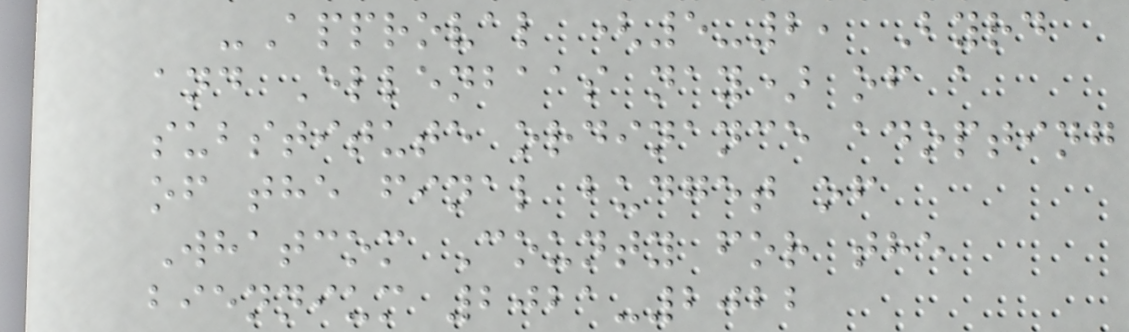-Approval (5-2, Byrd
and Ellenbaas nay) of a
substitute ordinance adopting
of the final budget of
Whatcom County for the
biennium 2021-2022
